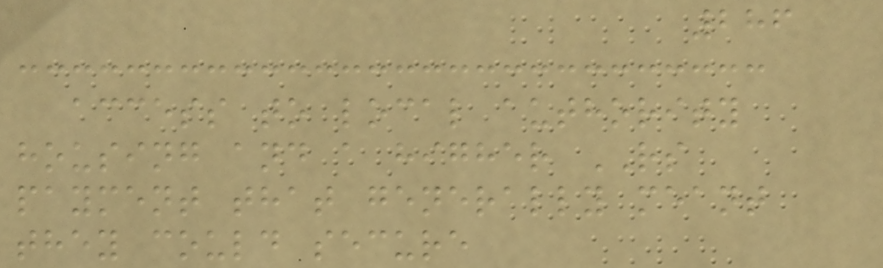286
access to local authority
housing and a higher RS
payment that generally meant
they could secure
